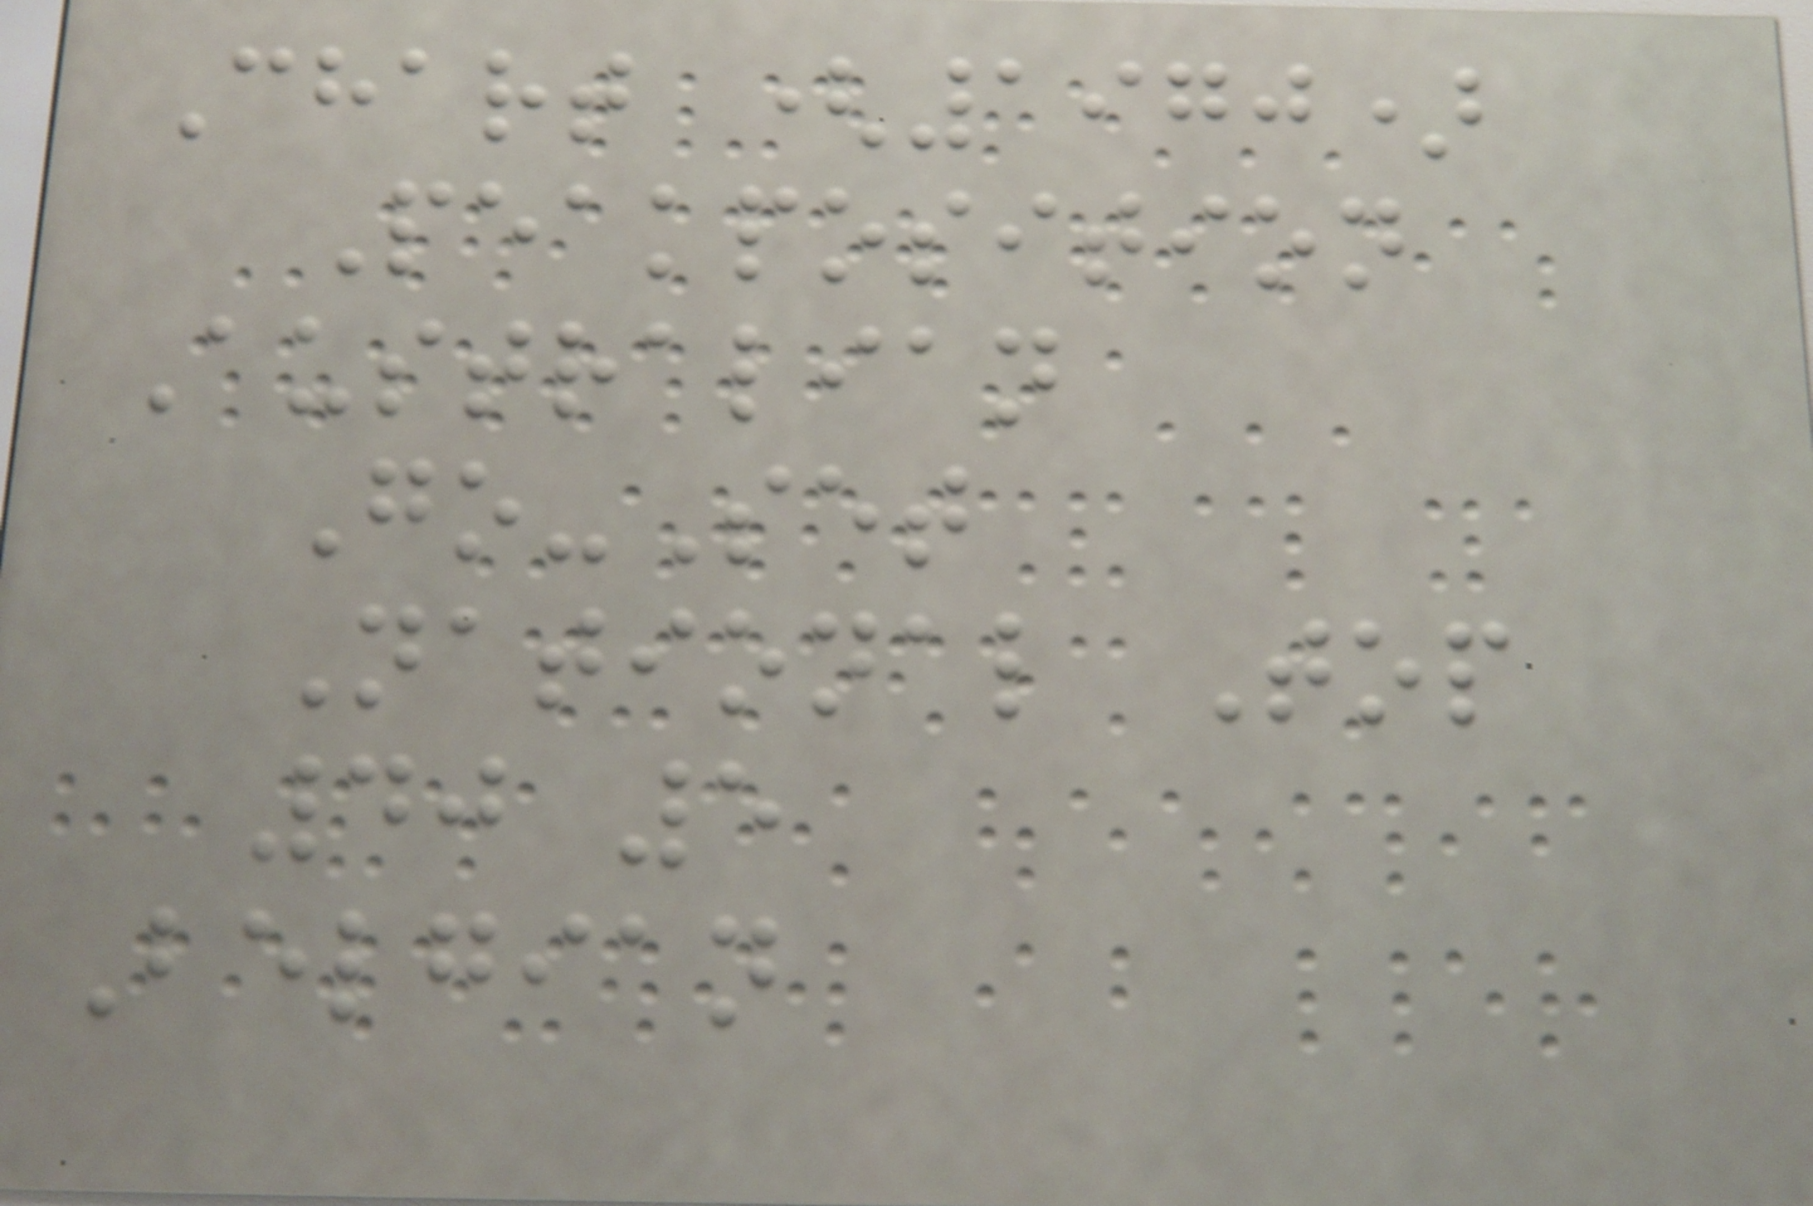Chart (1970)
Peakposition
Australian
Go-Set
National Top
40 5
Belgian
